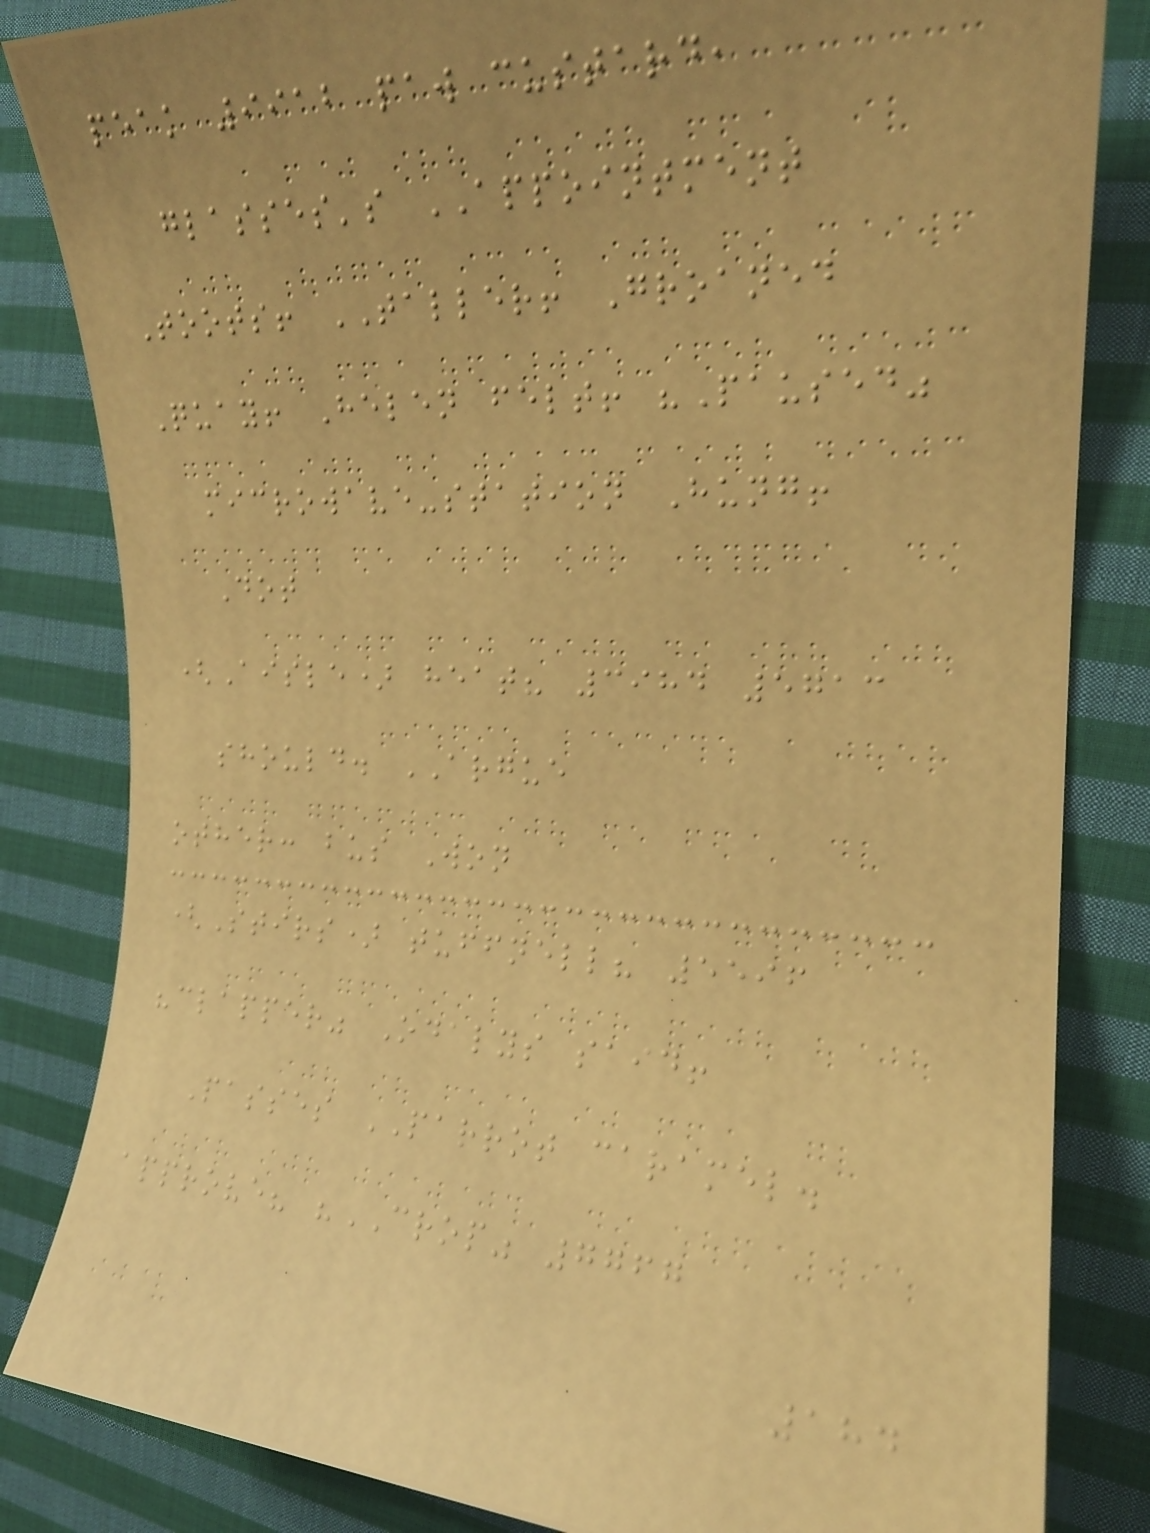peak 9912 paw custard,
glasses's APPOINTMENT
Toots! TALLER! Groaned
Quay! Helen felt! "Paused"
microwave-station Hung!
Dot
(Aisle) heat? 3984 5713
should. ARGUE
other: bus Won
(Stirs) tuffnell? 5596
"clapper" Odalys said!
Passes PARROT caramel.
approve? "CROP" 7767
184
